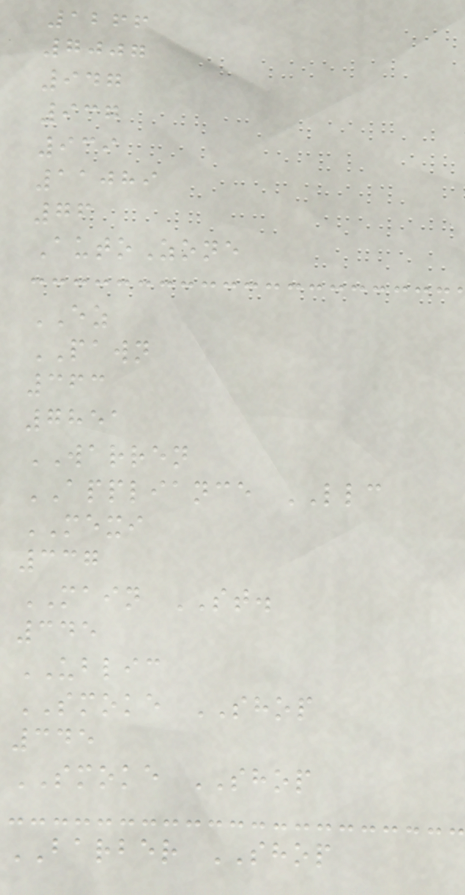1266
7007
947
937
939
11089
76
AutoZone
EZ
PAWN
363
7851
WARREN
APPLIANCE LLC
MEXI
337
MAIN ST.
345
UBLIC
SMOKE SHOP
345
SMOKE SHOP
BARBER SHOP
